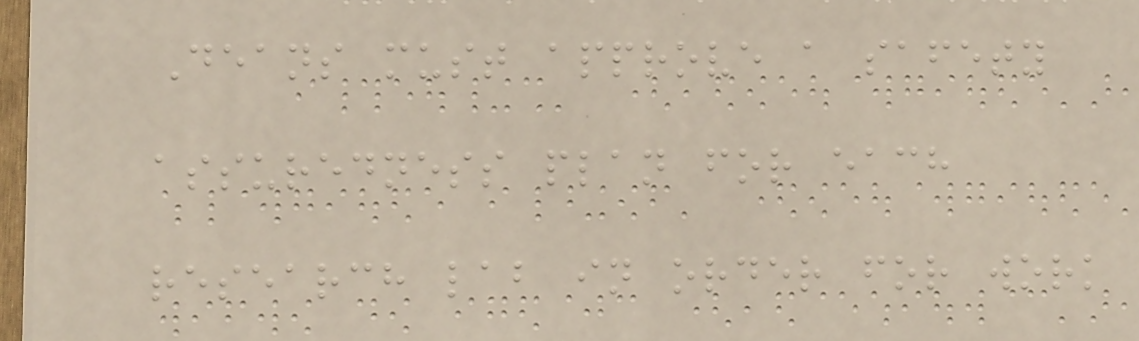Deans must approve a safety
assuredness plan for each
research lab in order for work
